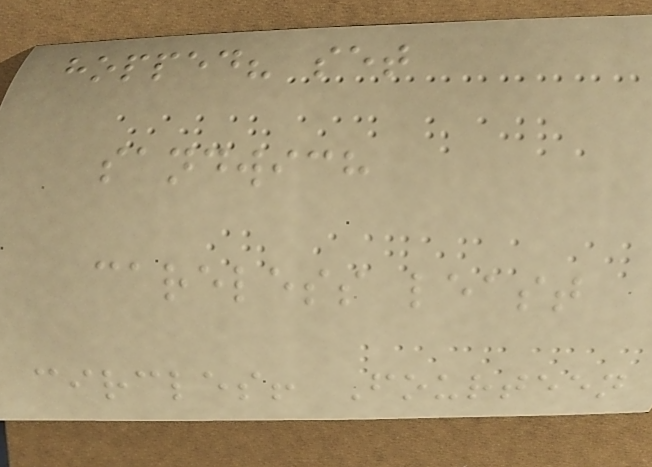hopped? set
sandwich
careless least
circles! Fourteen
